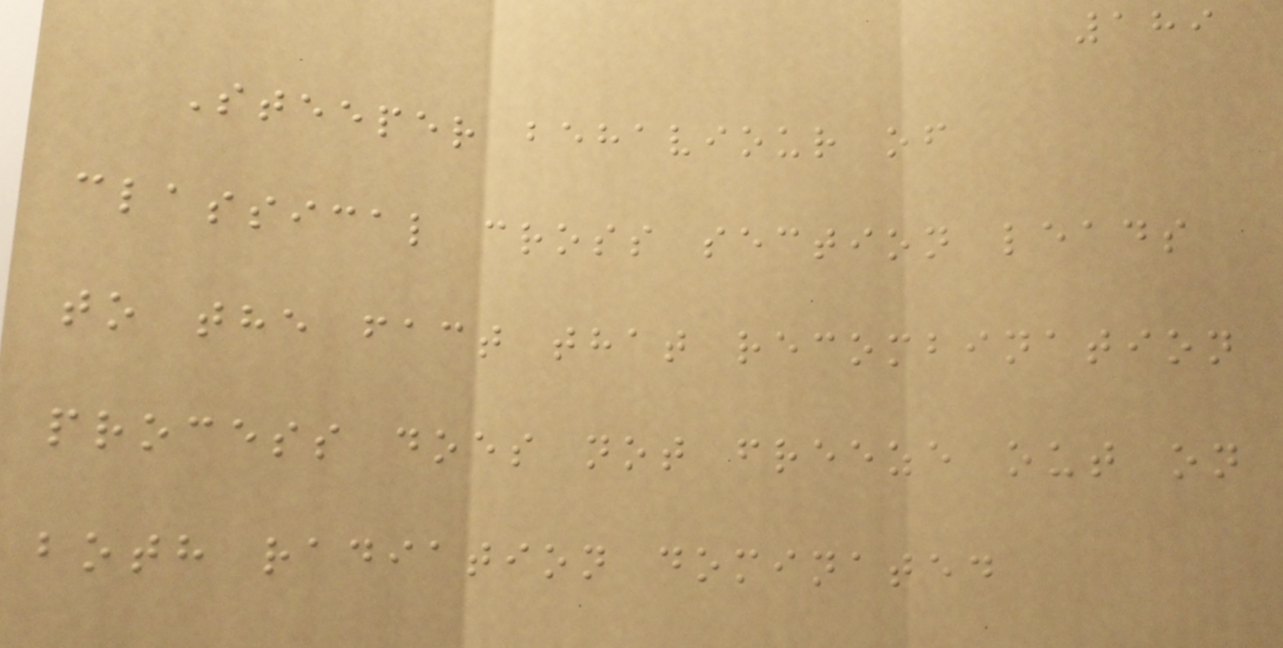189
Steeper behaviour of
classical cross section leads
to the fact that recombination
process does not freeze out on
both radiation dominated
